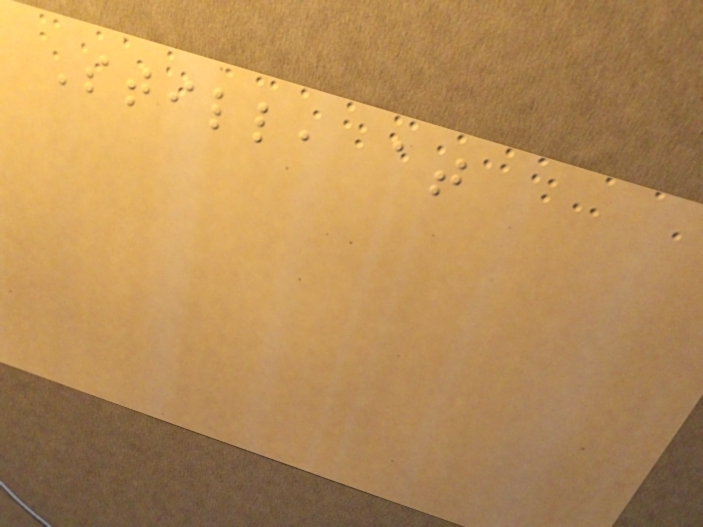Still, at
